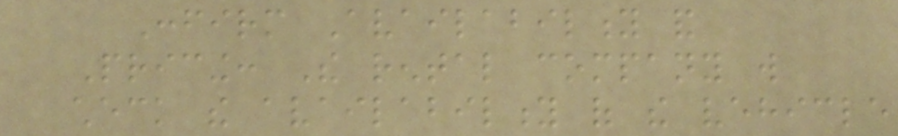Confirm Availability and
Pricing: The rental company will
check the availability of the vehicle
